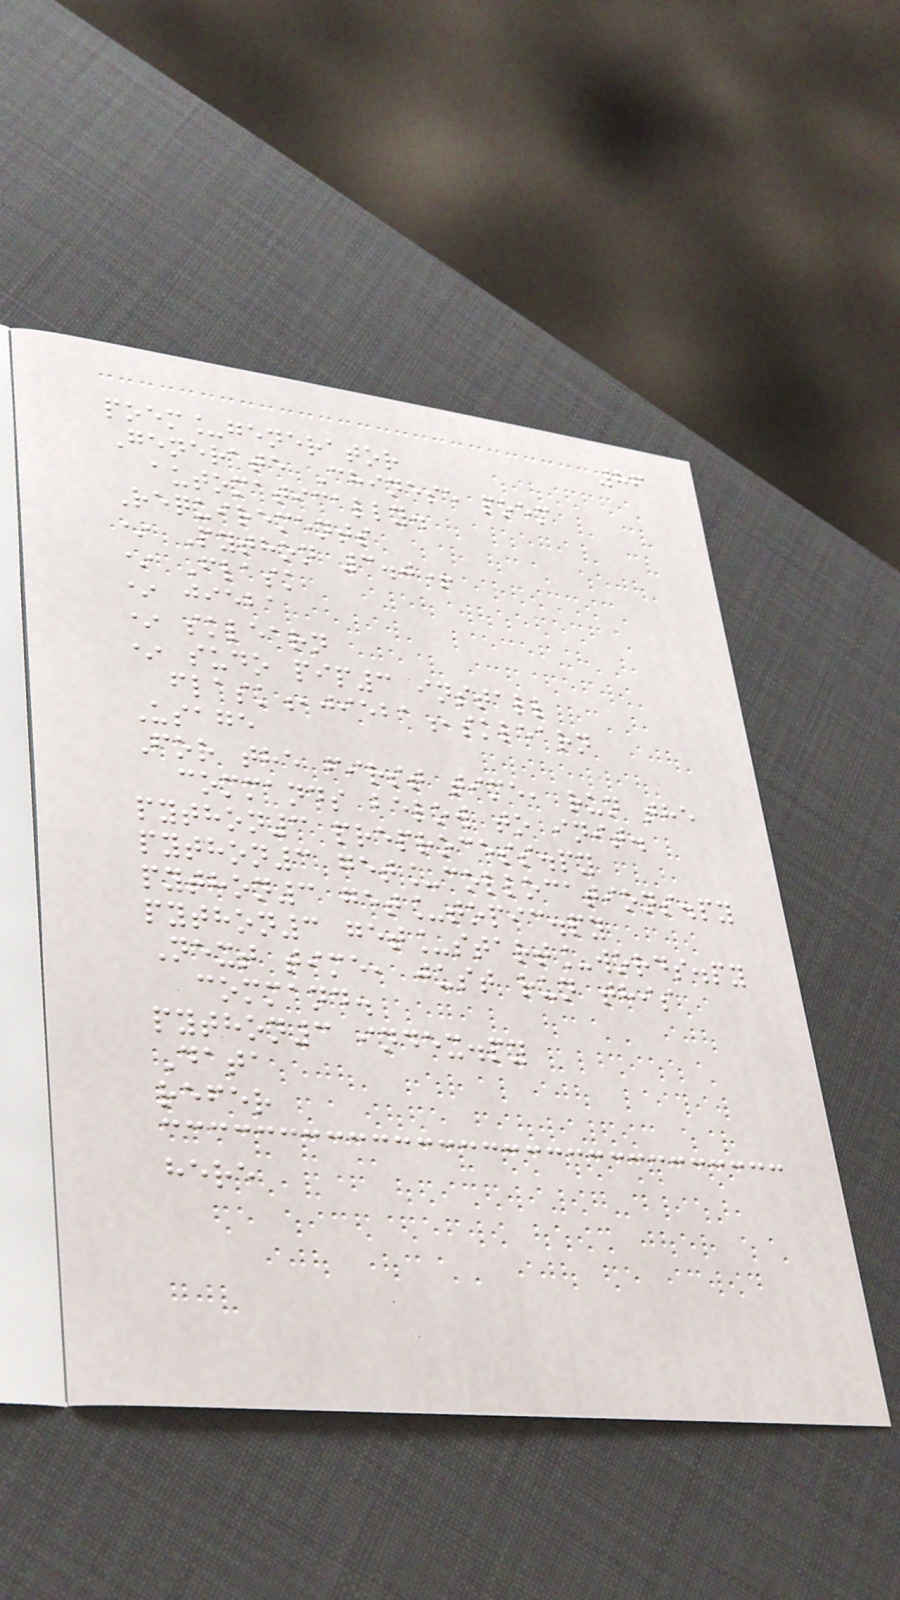86
poem_generator
Generate Chinese poem
automatically.
Requirements
* Python 3.0+
* Flask
* jieba
* sklearn
* sudo pip3 install
flask,jieba,sklearn
Usage
For the first time, run the
commands below to init.
python3 preprocess.py
python3 get_collocations.py
python3 get_topic.py
python3 get_start_words.py
Next time, just run this
command.
python3 index.py
Data
refer
here
